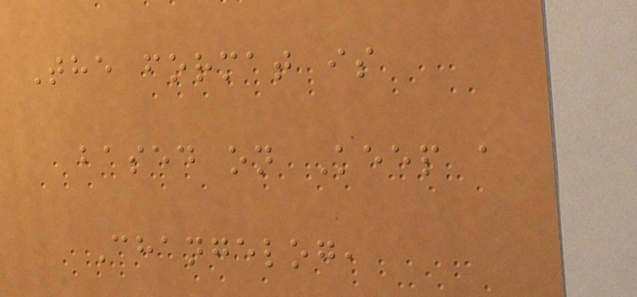The format is
based on Keep a
Changelog,
